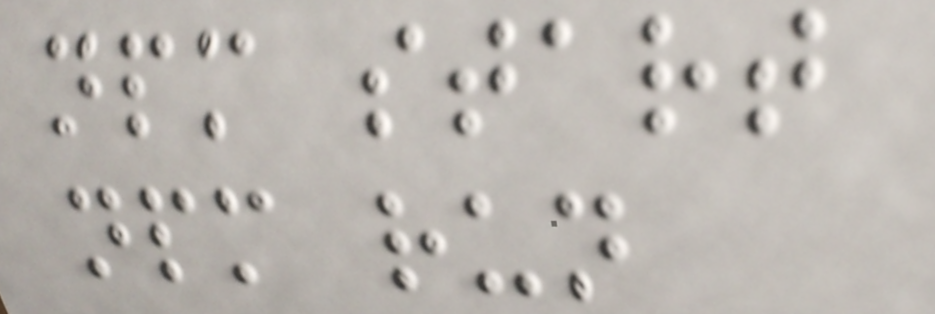npm start
npm run
